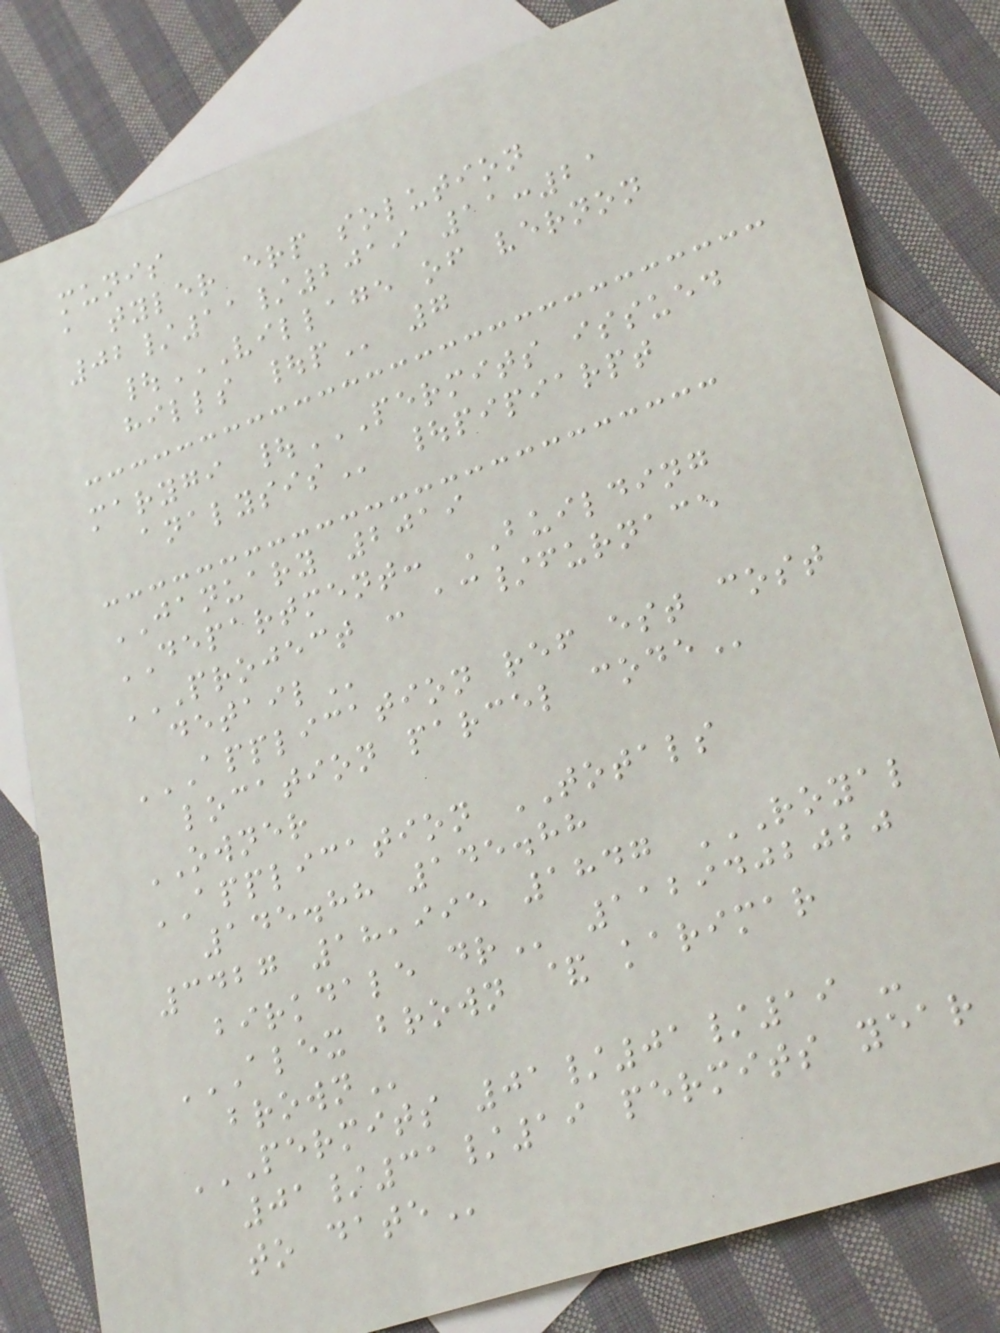munis
a tyler erp solution
02/11/2019 11:21
|VILLAGE OF VERNON
HILLS |P 7
marygi |PERMITS ISSUED
ANALYSIS |pipiarpt
JANUARY 2019
DEPARTMENT: BUILDING
PROJECT : AC/FURNACE
DETAIL
APPLICATION REF EST COST
LOCATION PARCEL CODE
OWNER
APPLICATION TOTALS
145.88 145.88
3427 18,995 1847 ROYAL
BIRKDALE DR 1129402020
ALEX BROWN & KARIMAR
BROWN
PERMITS 01/01/19 -
01/31/19 PERMITS YEAR
TO DATE
